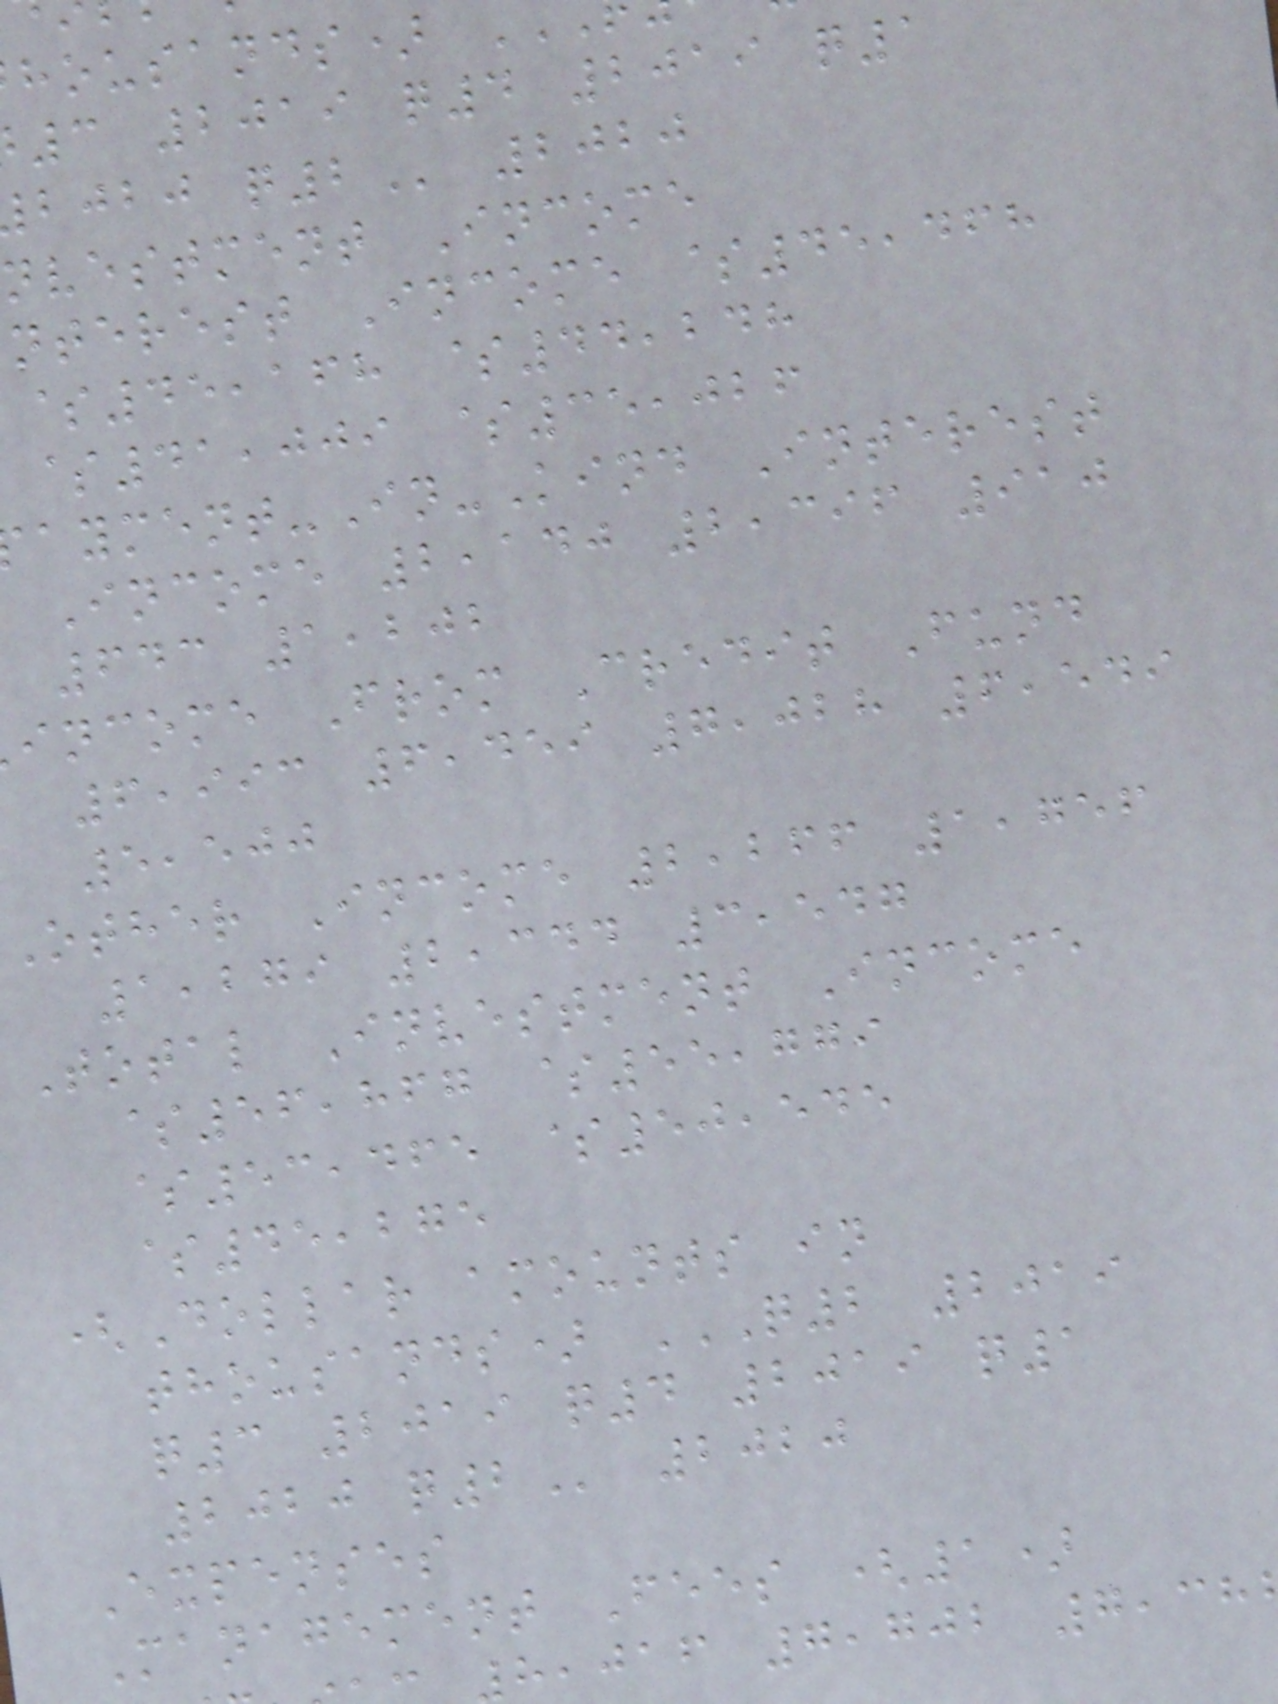housands)
3 2019 q4 2019 q1
nvestment Income
nterest Income $45,468
$45,168 $44,248
$41,009 $35,026
ayment-In-Kind Interest
Income 2,140 2,396 910
643 1,202
income From Credit Fund
6,993 6,459 7,028 6,549
5,500
Other Income 2,266 1,756
1,279 2,344 3,547
Total Investment Income
$56,867 $55,779
$53,465 $50,545
$45,275
(Dollar amounts in
thousands) Q2 2019
q3 2019 q4 2019 q1
2020
Expenses
Management Fees (1)
,jaf 7,702 7,38
